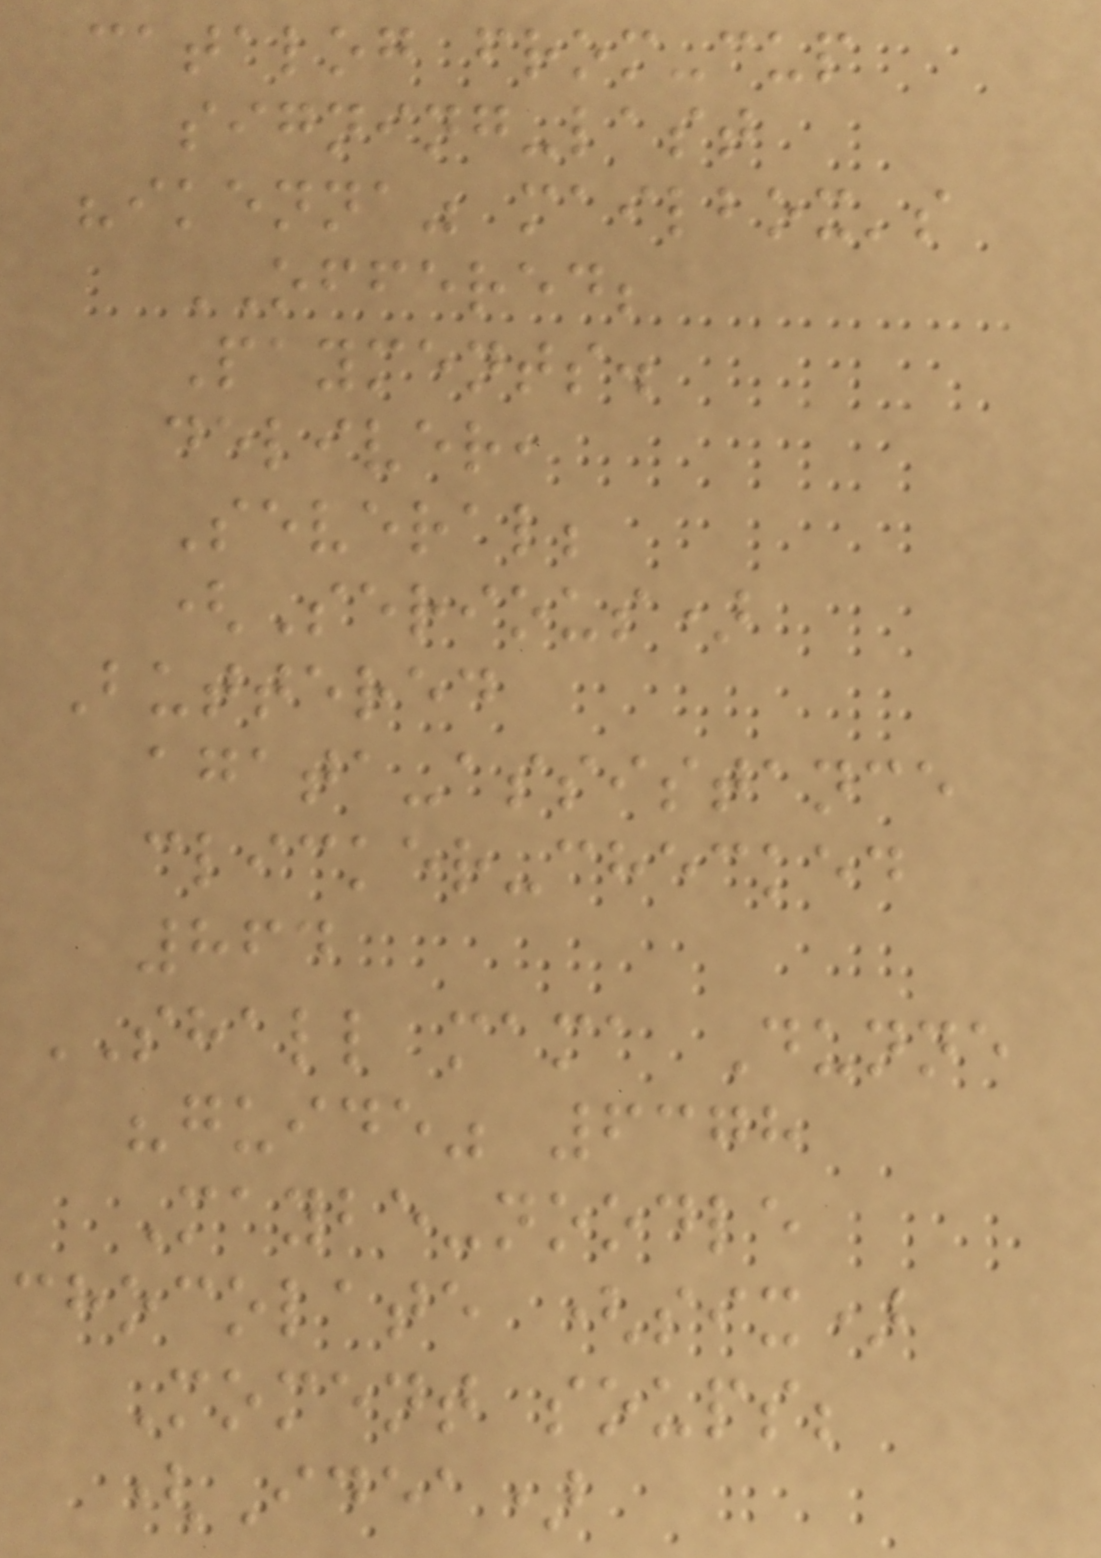catalog from-cup
signing-last
"ikenna" mailbox's
OFFERED;
Payments.
deliver,
Several;
(Serious)
Buttered
agata-assistance
clicker-checked
864
SHALL mama Dunne
"guide" 6378
Maybe-noodle
chocolate (six)
Moment soups;
(Idea)
